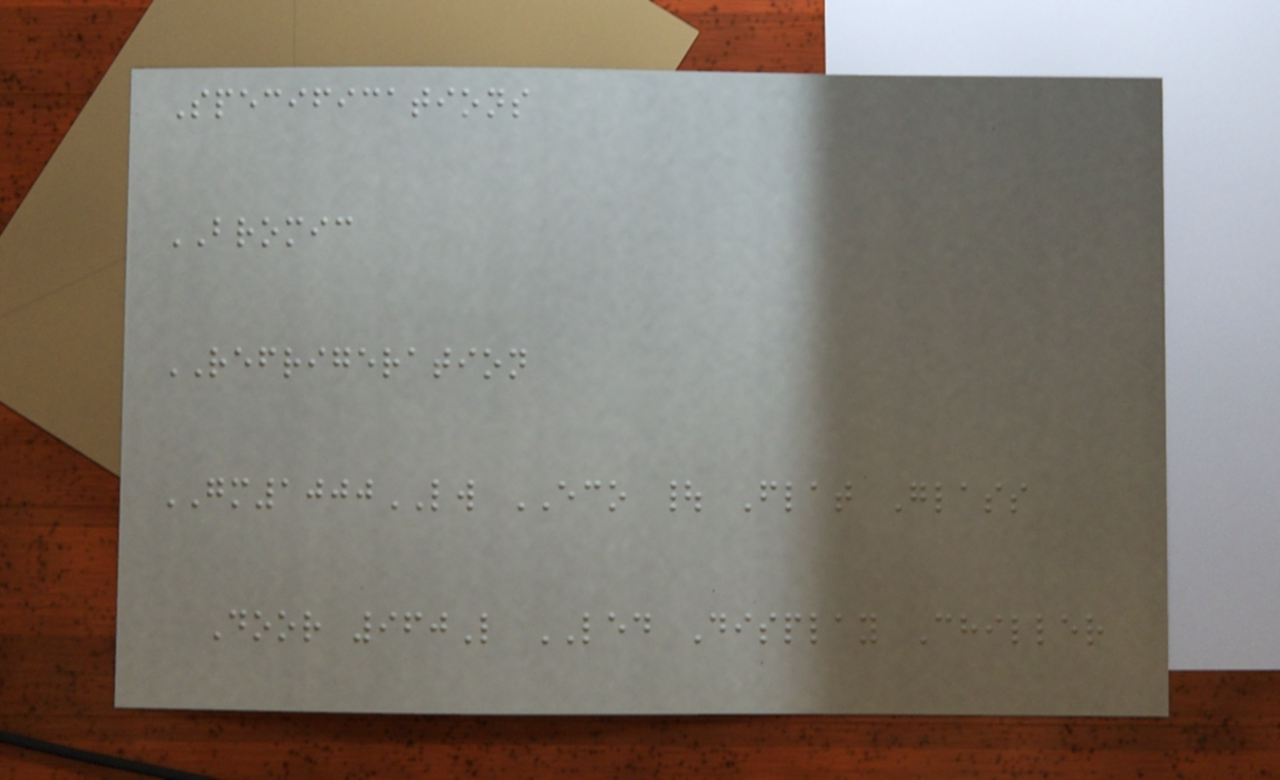Specifications
BROMIC
REFRIGERATION
GM1000LW ECO | Flat Glass
Door 960L LED Display Chiller
